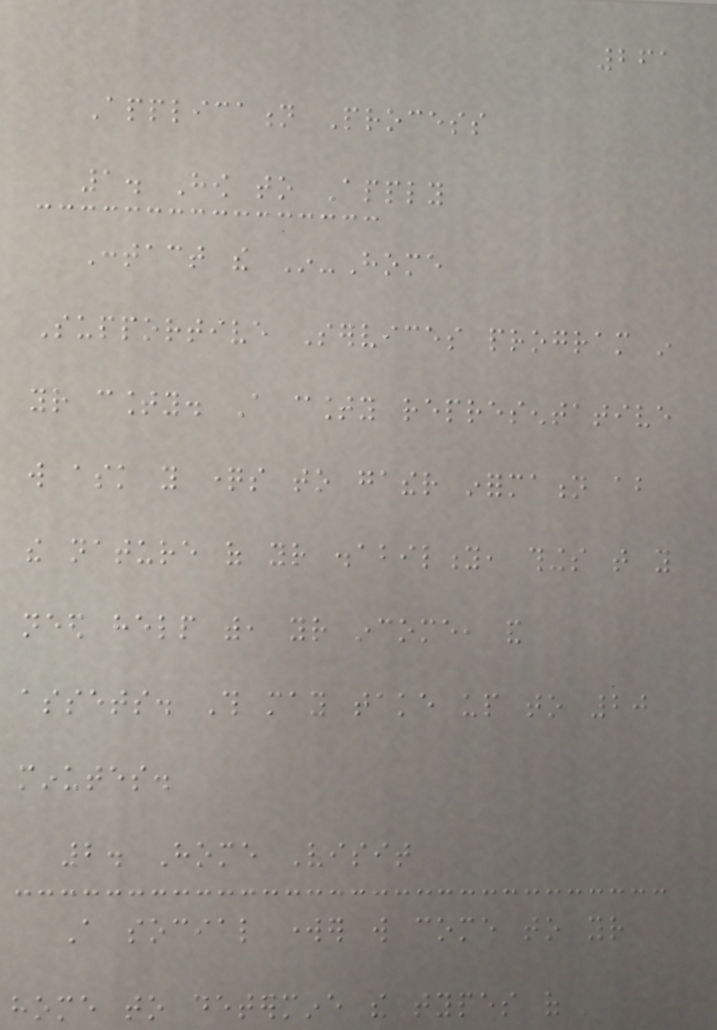261
Application Process
1. How to Apply
Contact the In-Home
Supportive Services program in
your county. A county representative
will ask you questions to gather information about
the nature of your disability, things that you
need help with, your income, and
assets. This may take up to 20
minutes.
2. Home Visit
A social worker will come to your
home to determine the types of
